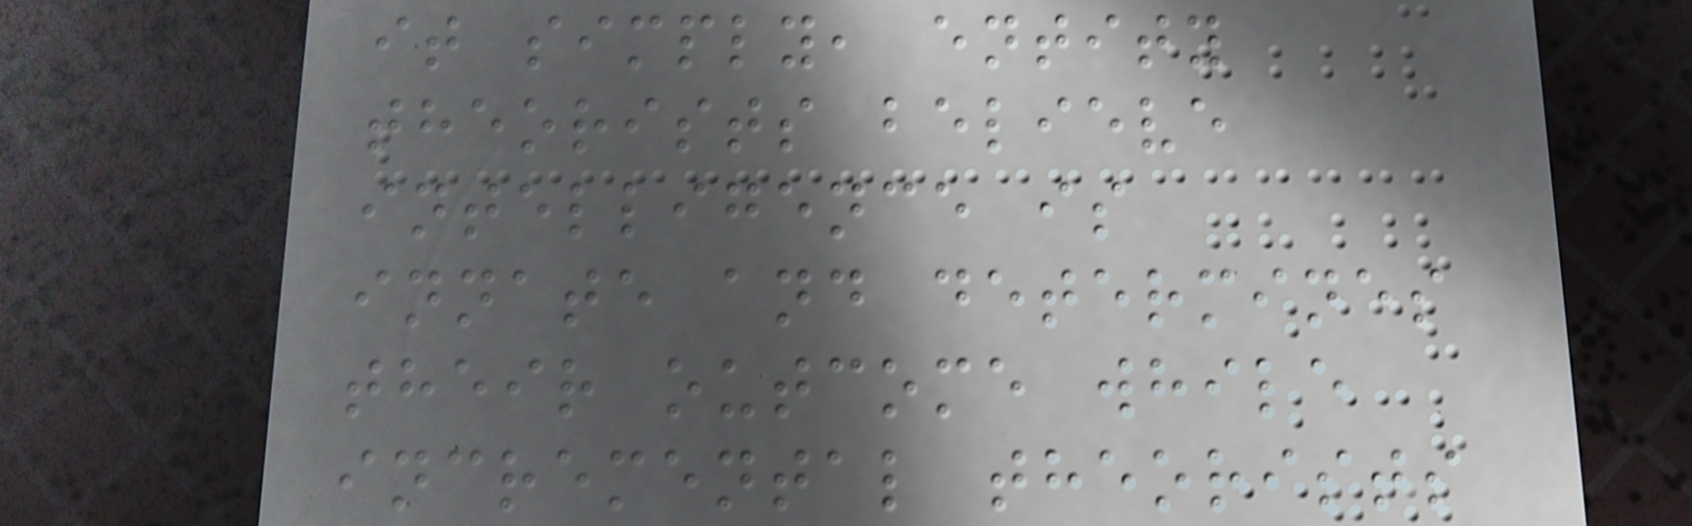it simply, entity
theorists believe
intelligence is
innate and determines
their outcome while
incremental theorists
